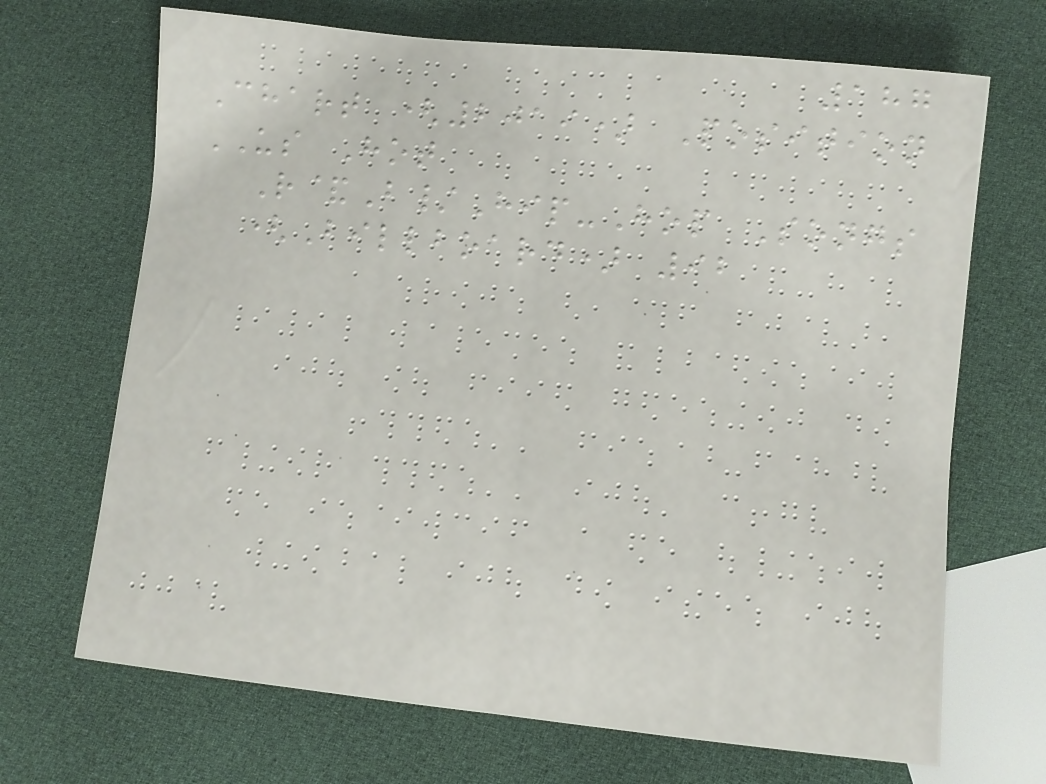187
Chart (2019) Position
US Hot
R&B/Hip-Hop Songs
(Billboard) 92
